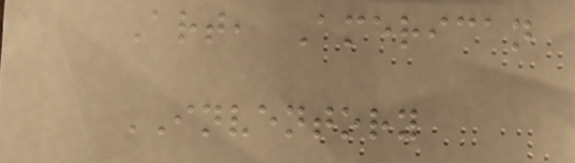Art, American
INVENTORY
